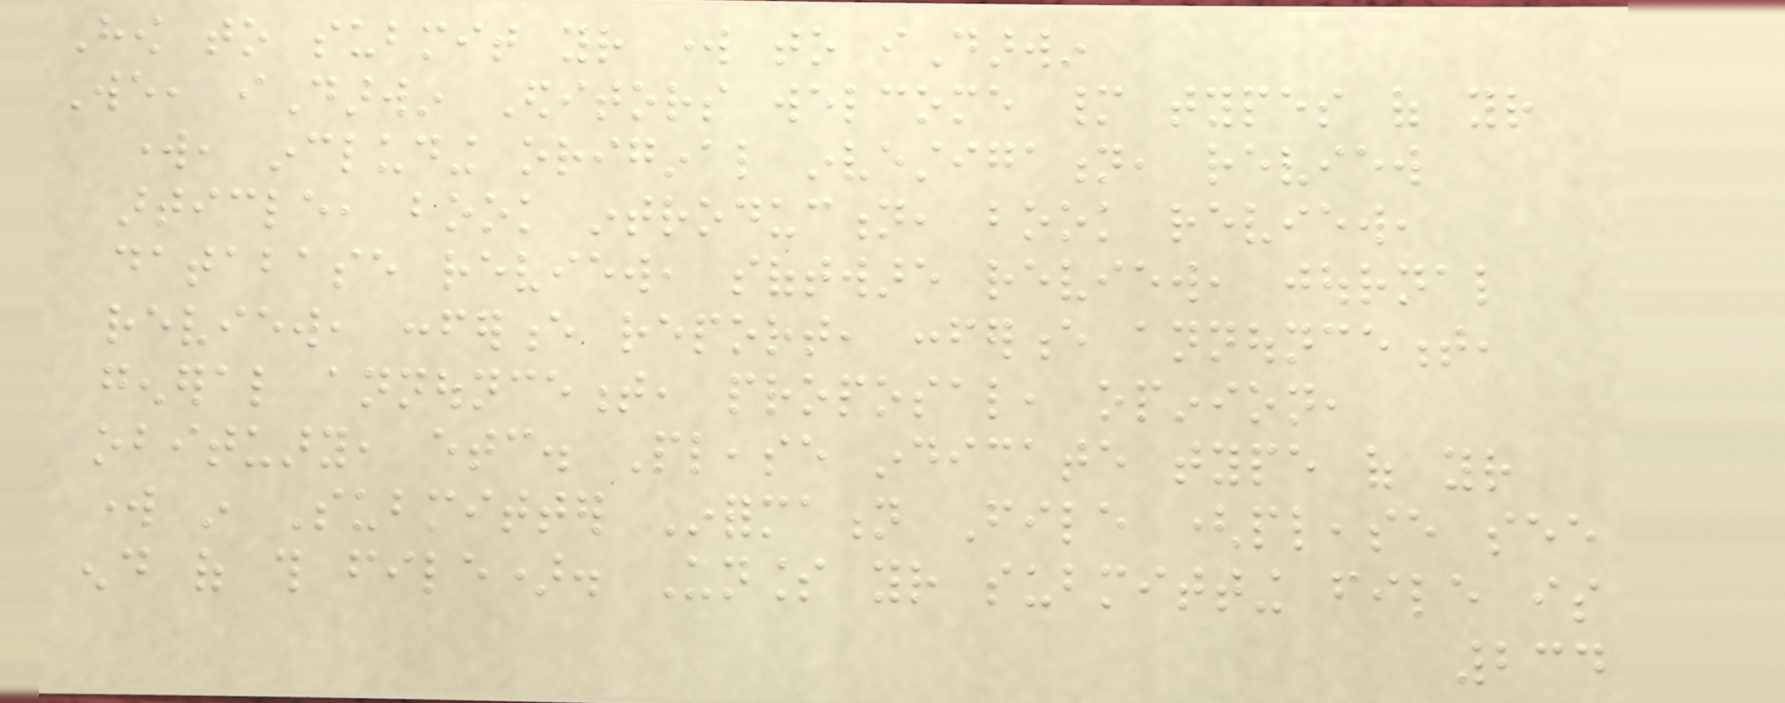How to submit your work to iDarwin
We, iDarwin Editors welcome many types of your
work, including original investigation, review
article, book introduction, book review,
database review, software review, journal
review, conference report, conference announcement,
general announcement, proposal, opinion,
obituary, etc. Please indicate type of your
work in Submitter Information File (please see
end of this file). Unless your submitting file is
234
